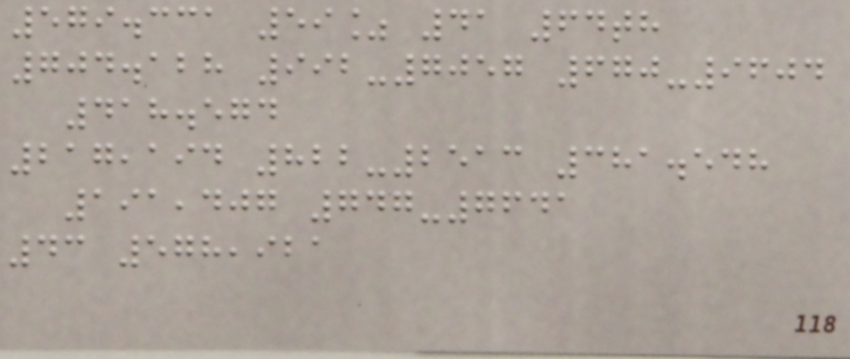579.331 59% 41 64th
704.128 992-7057 670-9604
418.574
217,194 822-2513 381.548
191,407 747-7641
43 578,921
